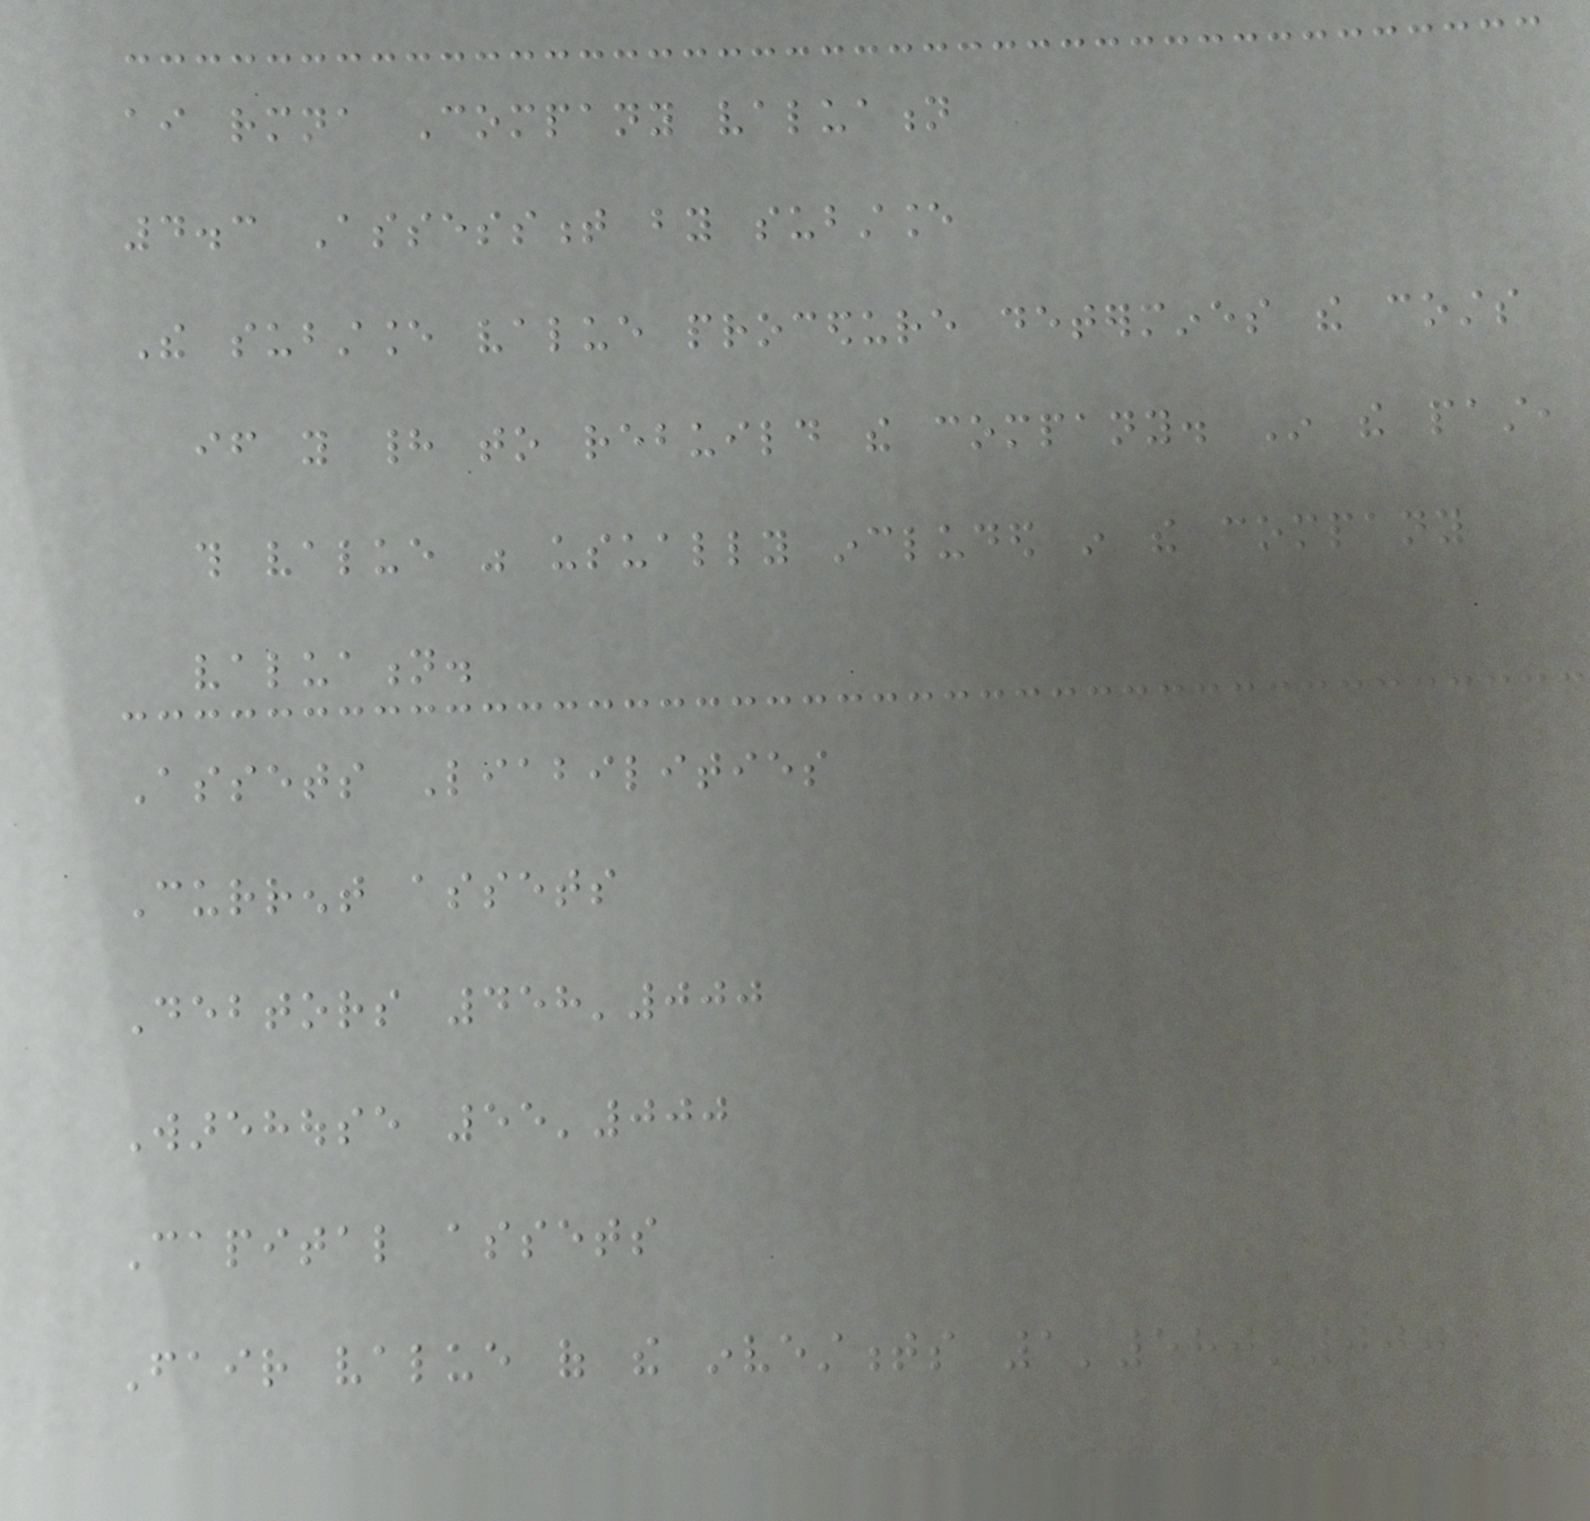ai rmna Company valuation
4.3 Assessment by substance
The substance value procedure determines the costs
if you had to rebuild the company. In the past,
this value was usually included in the company
valuation.
Assets Liabilities
Current assets
Debtors 458'000
Warehouse 55'000
Capital assets
Fair value of the investments 1'580'000
